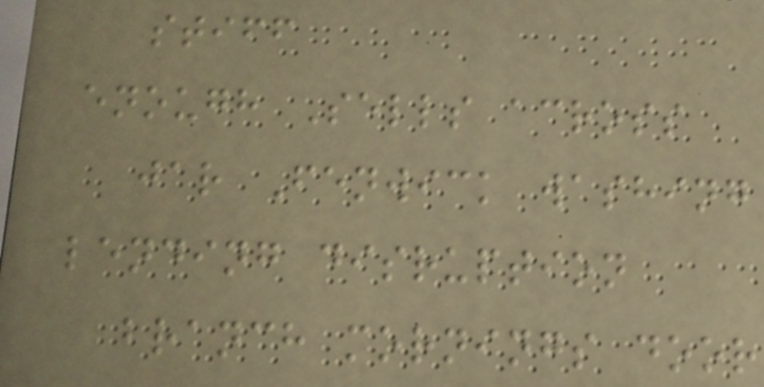stiff
enough Sells across
jar Fenwick washing
lending disruption
branch mornings door
